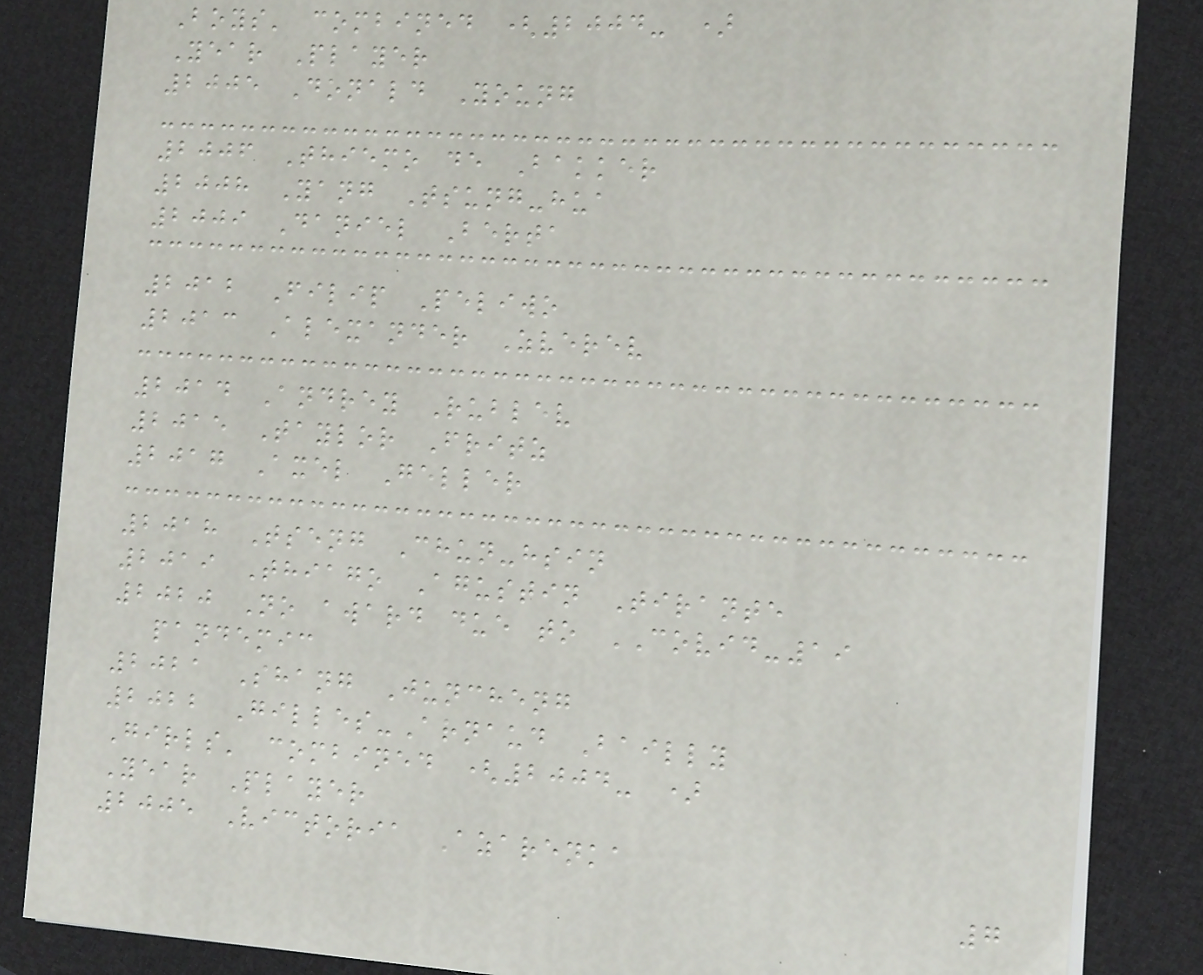Boys' combined (2004- )
Year Player
2005 Donald Young
2006 Thiemo de Bakker
2008 Yang Tsung-hua
2009 Daniel Berta
2012 Filip Peliwo
2013 Alexander Zverev
2014 Andrey Rublev
2015 Taylor Fritz
2017 Axel Geller
2018 Tseng Chun-hsin
2019 Thiago Agustin Tirante
2020 No award due to COVID-19
pandemic
2021 Shang Juncheng
2022 Gilles-Arnaud Bailly
Girls' combined (2004- )
Year Player
2005 Victoria Azarenka
7
